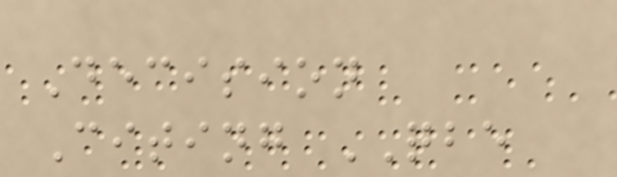Decision
Citing QBE
